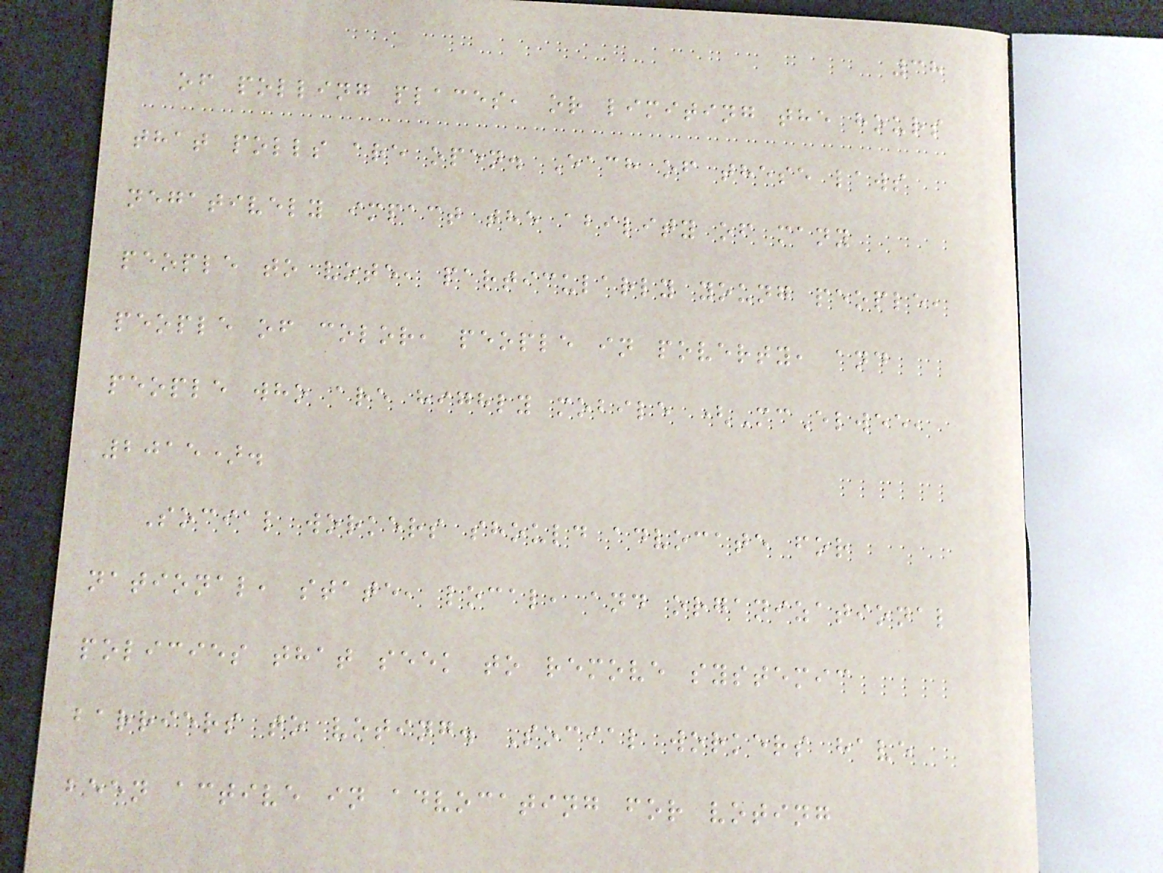38
of polling places, or limiting the hours
that polls are open. Each of these laws
negatively impact the ability of many
people to vote, particularly young people,
people of color, people in poverty, and
people who are highly mobile (McElwee,
2015).
Social workers should advocate for
national, state, local, and organizational
policies that seek to remove systemic
barriers to voting. Social workers have
been active in advocating for voting
